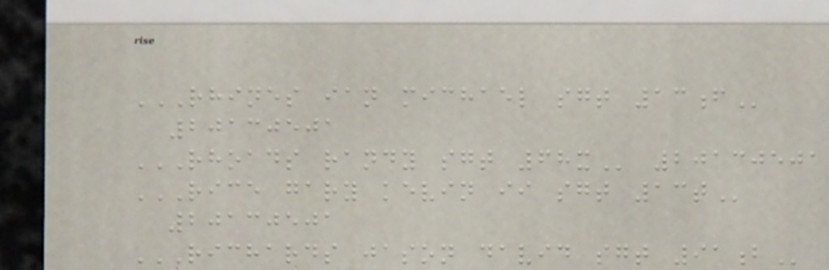RHINES IAN MICHAEL SGT 13F
20130501
RHOADS RANDY SGT 68X 20130501
RICE GARY KEVIN II SGT 13T
20130501
RICHARDS JASON DAVID SGT 91B
